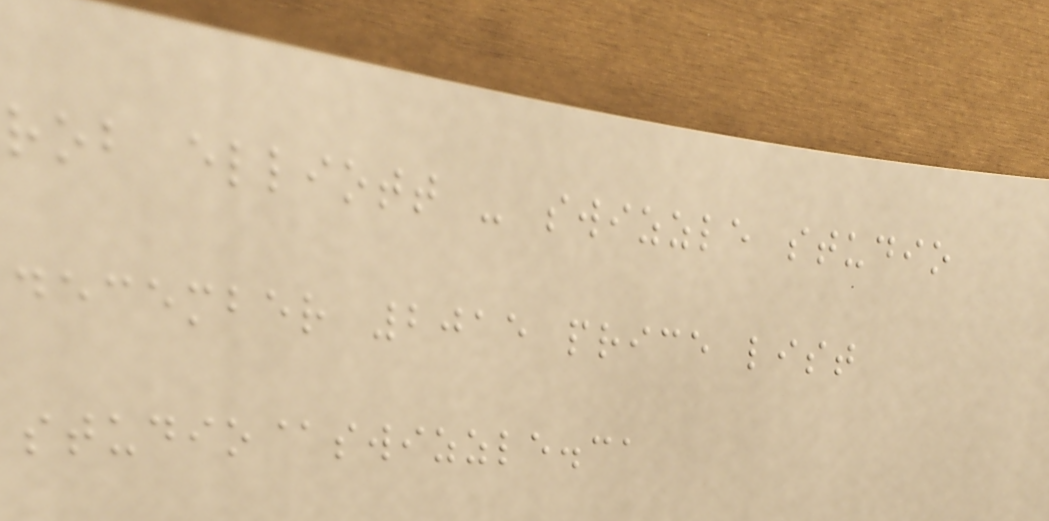rob elliott - swizzle studio
december 2015 price list
studio@swizzle.ca
